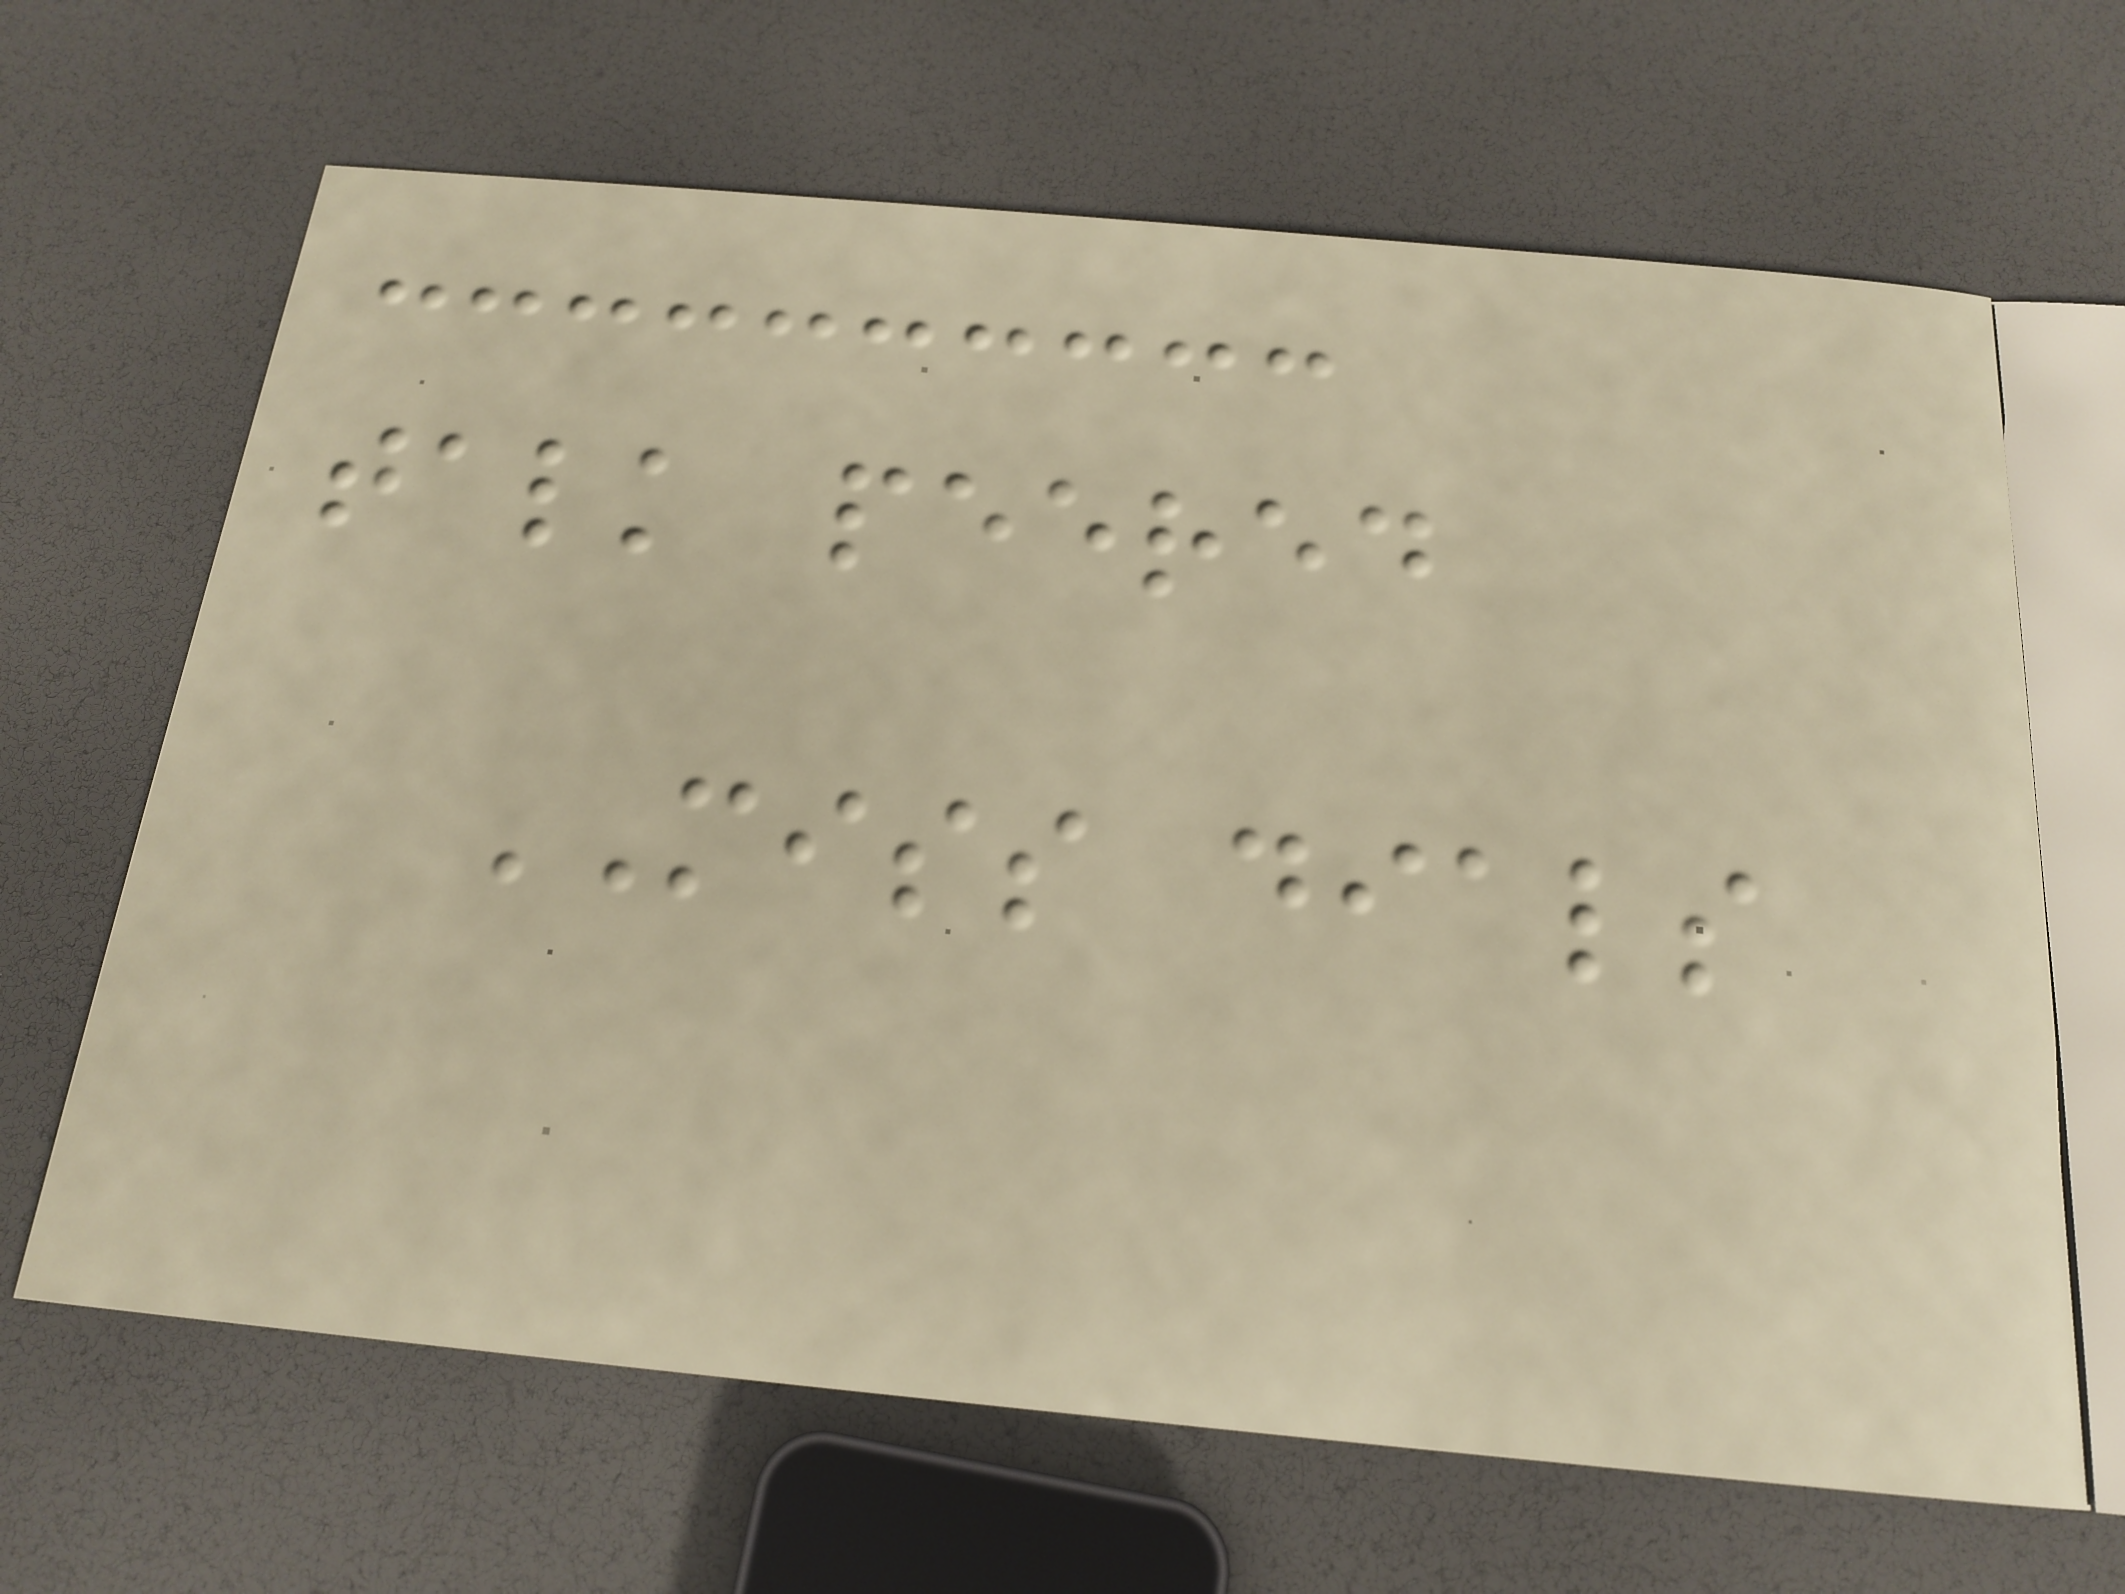talk peered
MISS dials
